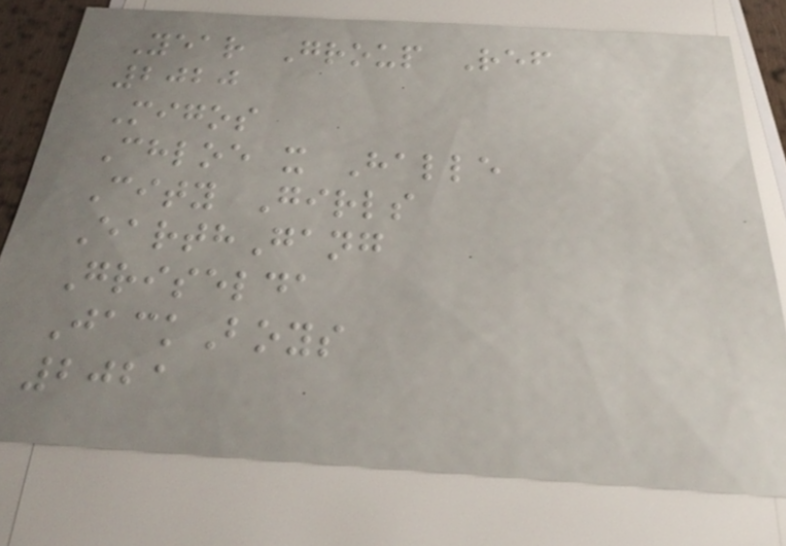Year Group Ref
2020
Migos
Chloe x Halle
City Girls
EarthGang
Griselda
JackBoys
2021
